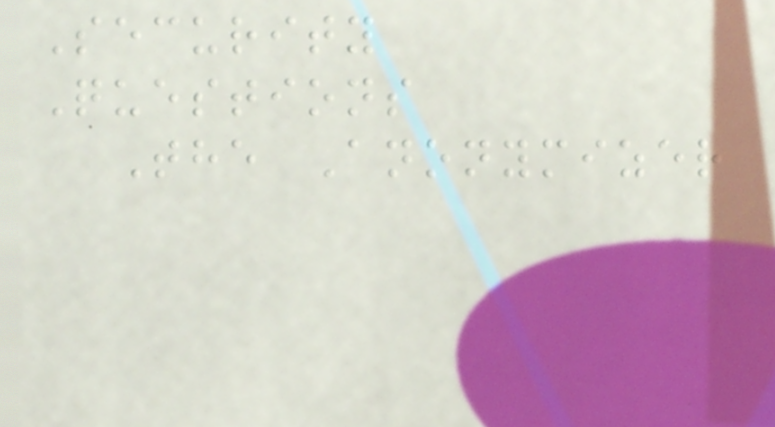Security
Questions
The Anonymizer
